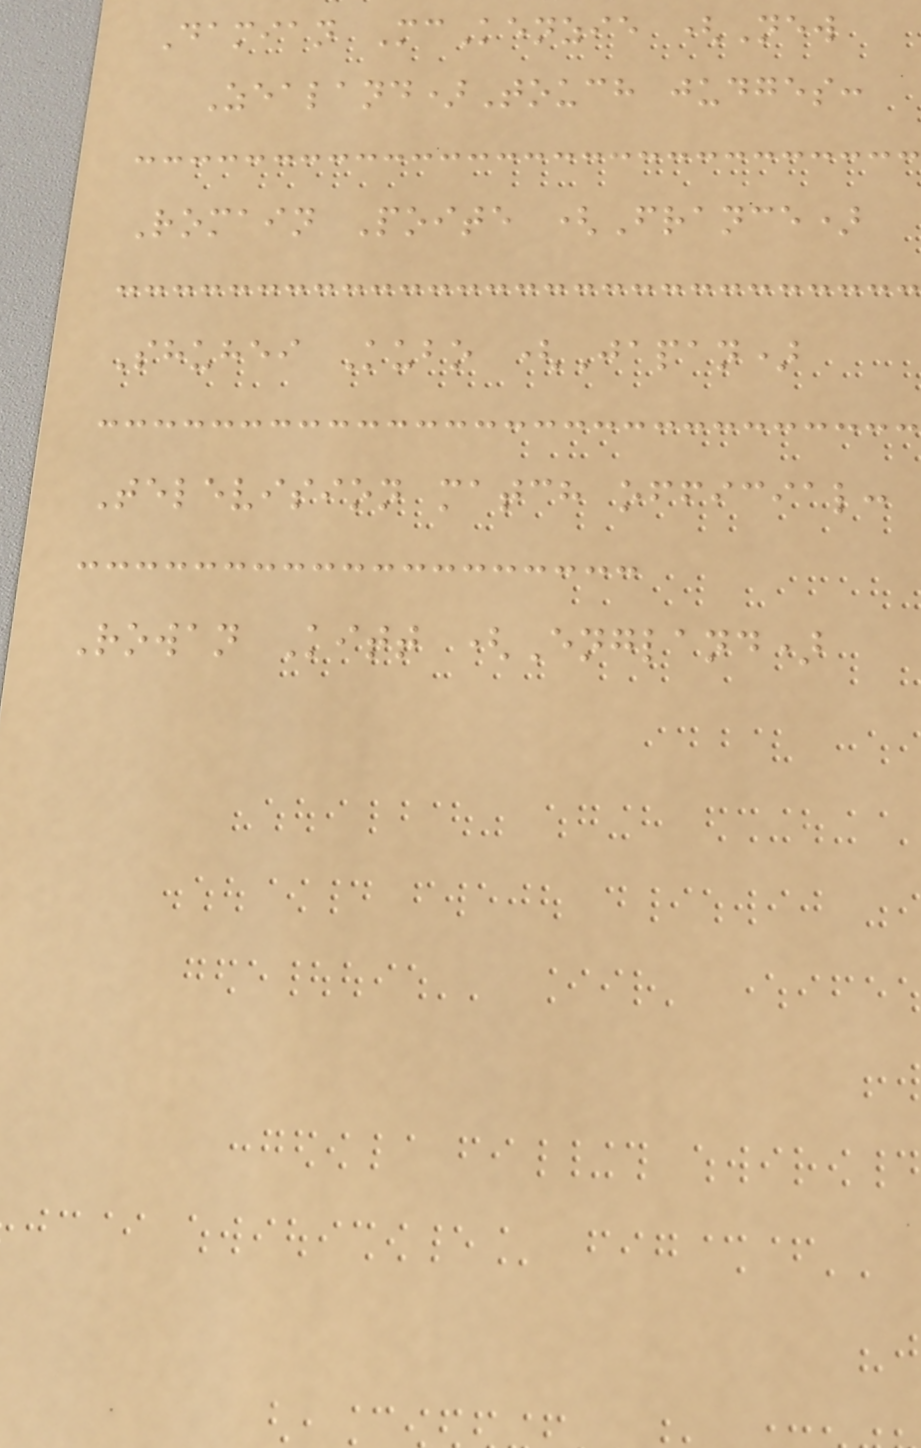Damian McKenzie (New
Zealand)Touch judges:
Romain Poite (France)
Shuhei Kubo (Japan)
Television match official:
Rowan Kitt (England)
